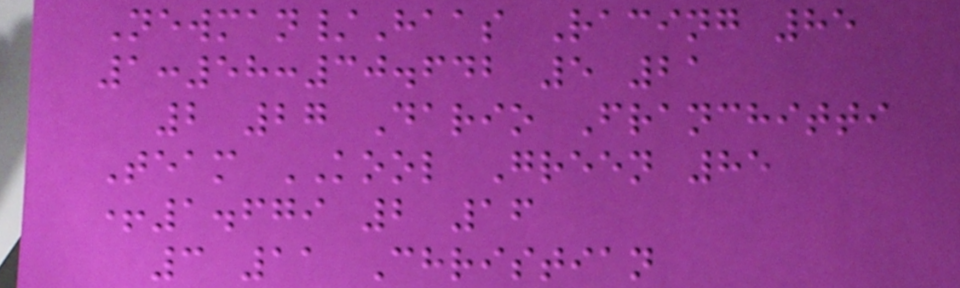Newman/Haas Racing 85
1:58:30.642 5 21
2 27 Dario Franchitti
Team KOOL Green 85
+1.679 2 16
3 11 Christian
